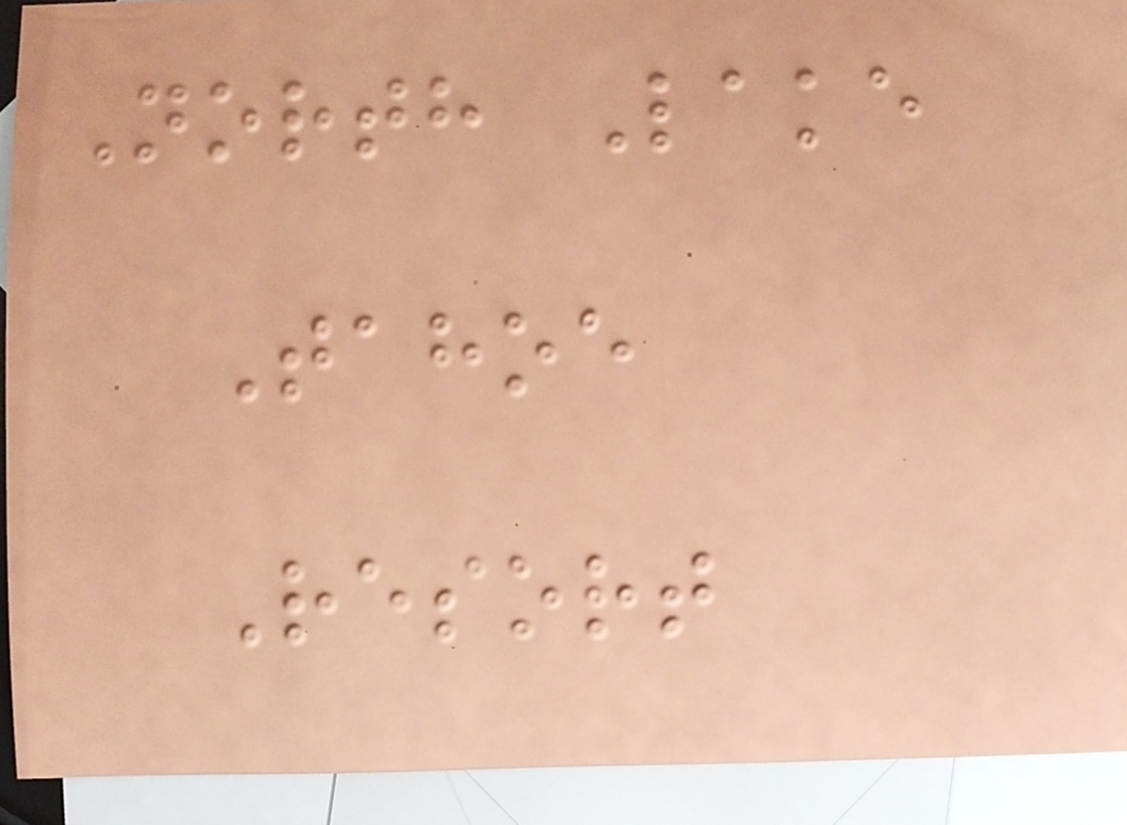North Lake
Tahoe
Resort
